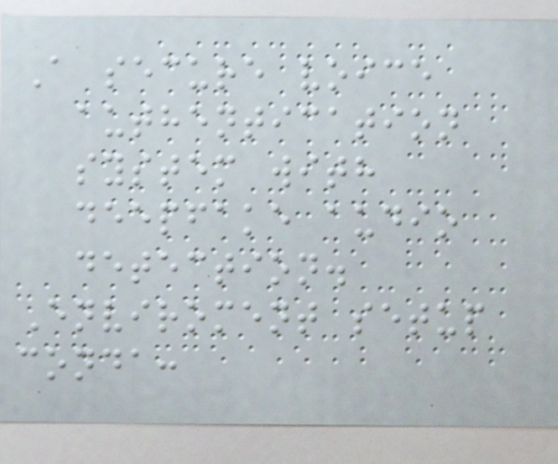A secure voice
authentication
system with
deepfake audio
detection.
Enviroment setup
conda:
